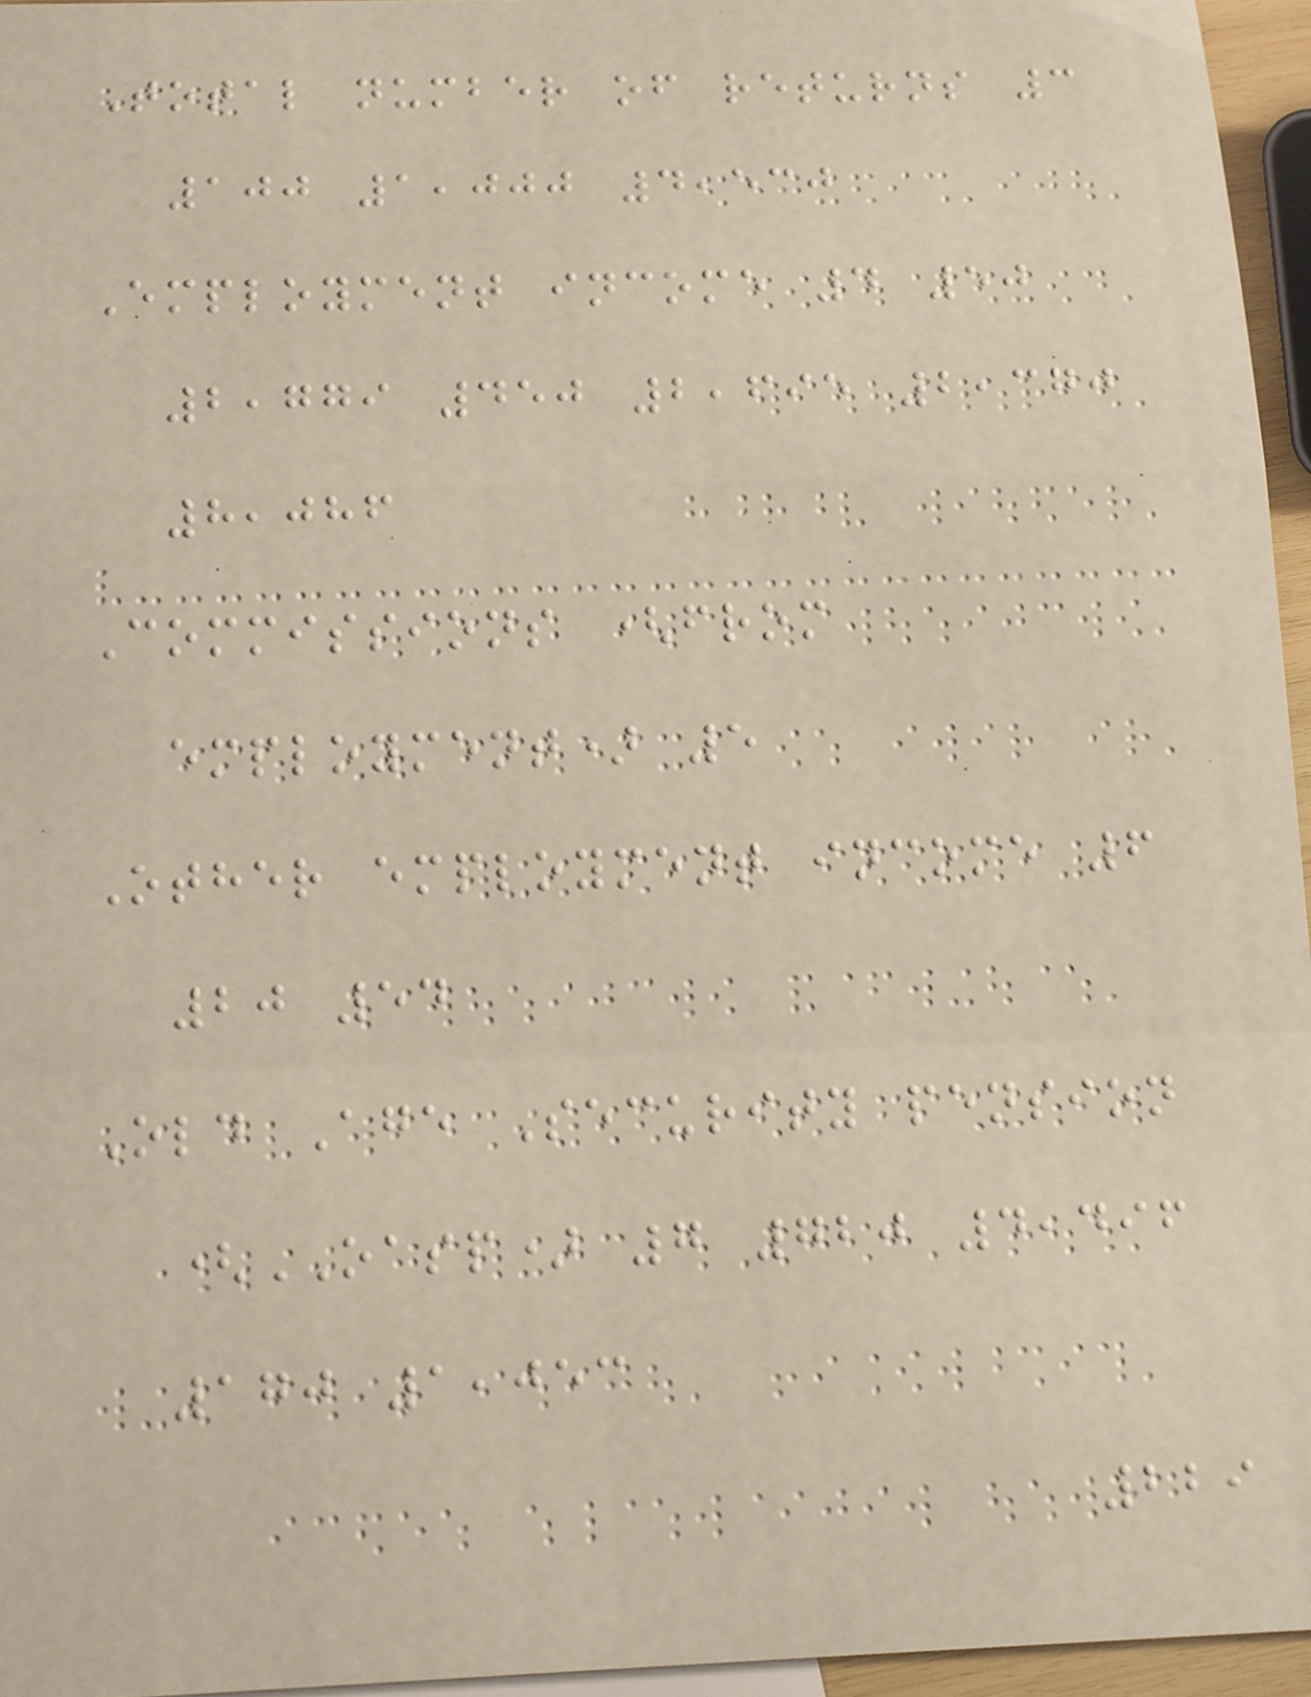Total number of returns 3
100 1,000 4,530
Employment income 4 50
2,779 450 2,695 2,370
8,086
Commissions (from
employment) 5
Other employment income 6
20 54
Old Age Security pension
(OASP) 7 720 4,496
170 1,053
229
